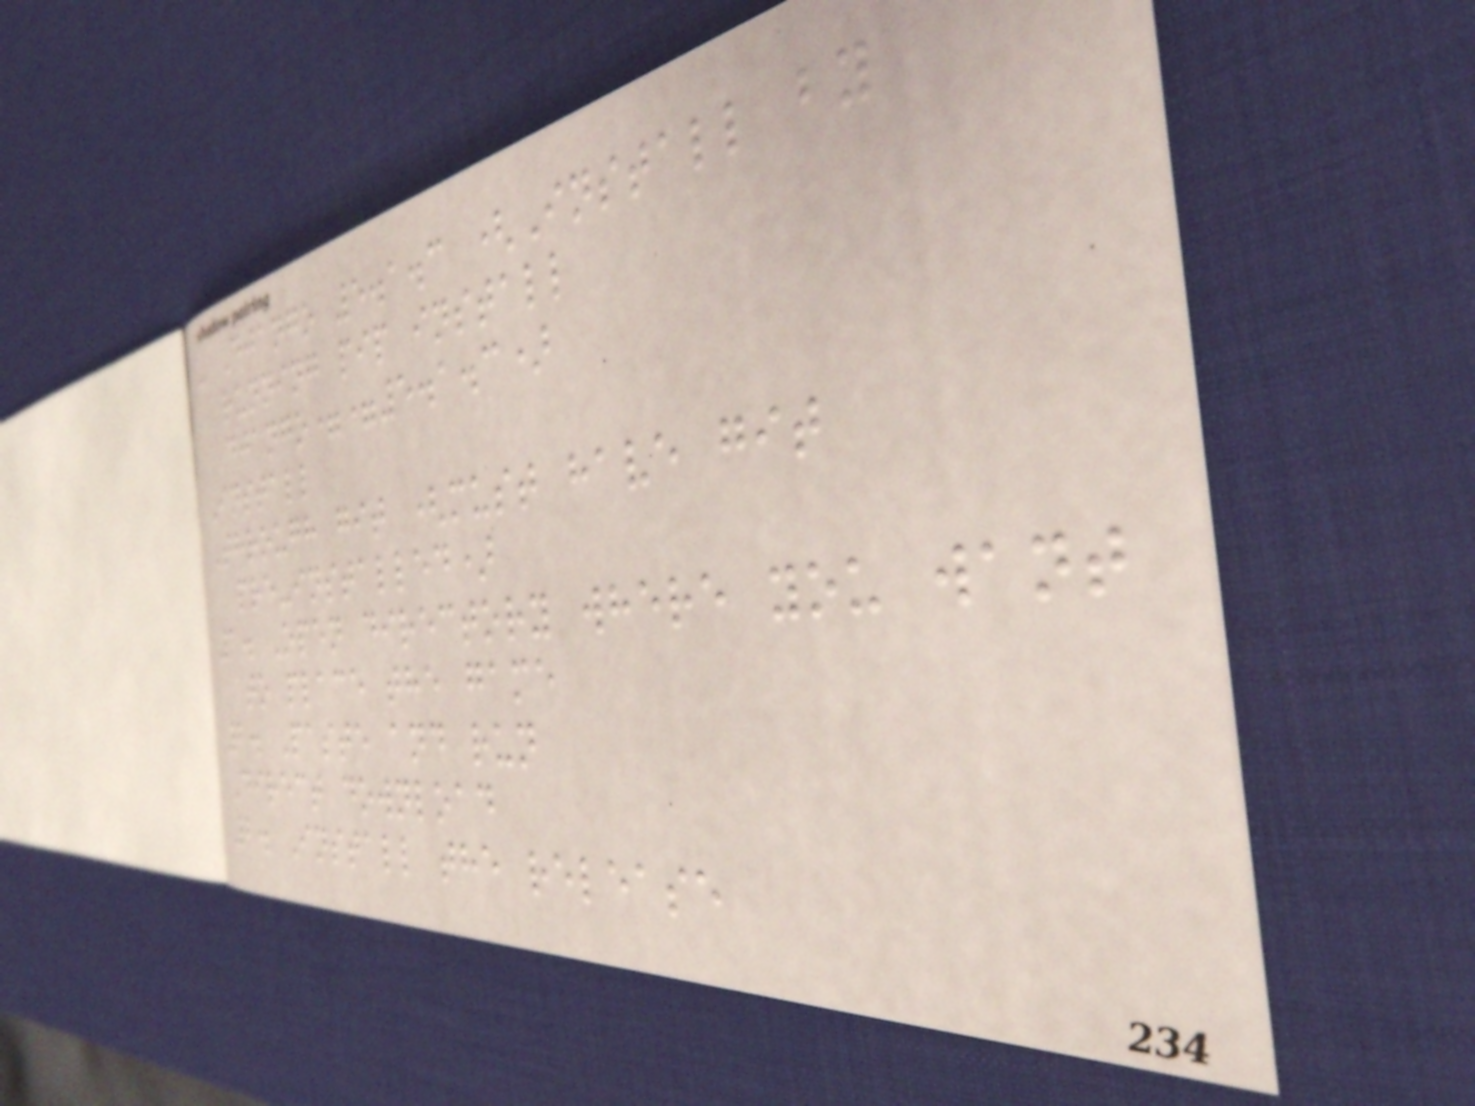- Django 5.1.3 (Install by
running pip install
django==5.1.3)
Install
Through git (must have git
pre-installed)
1. Open directory where you want
to place the game
2. Paste and run
Direct download
2. Install the release
